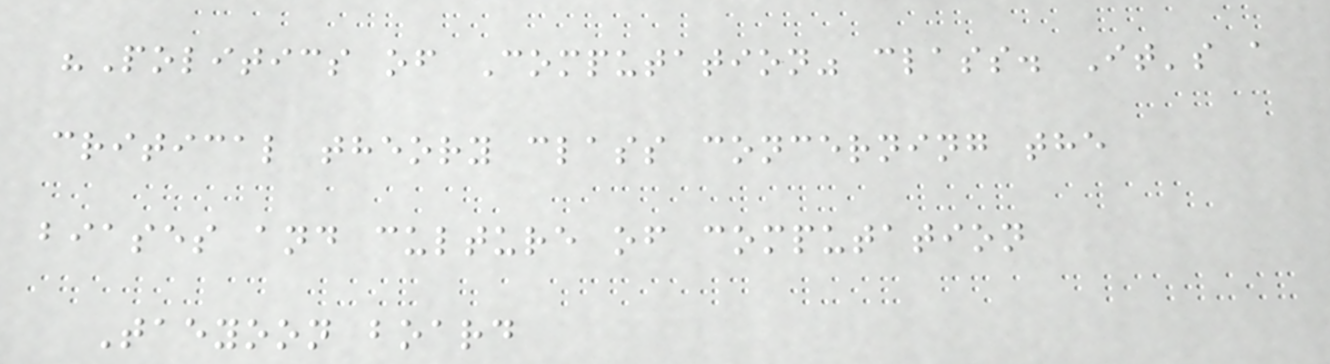"Politics of Computation" class. It's a
critical theory class concerning the
biases and culture of computation
Taeyoon board
